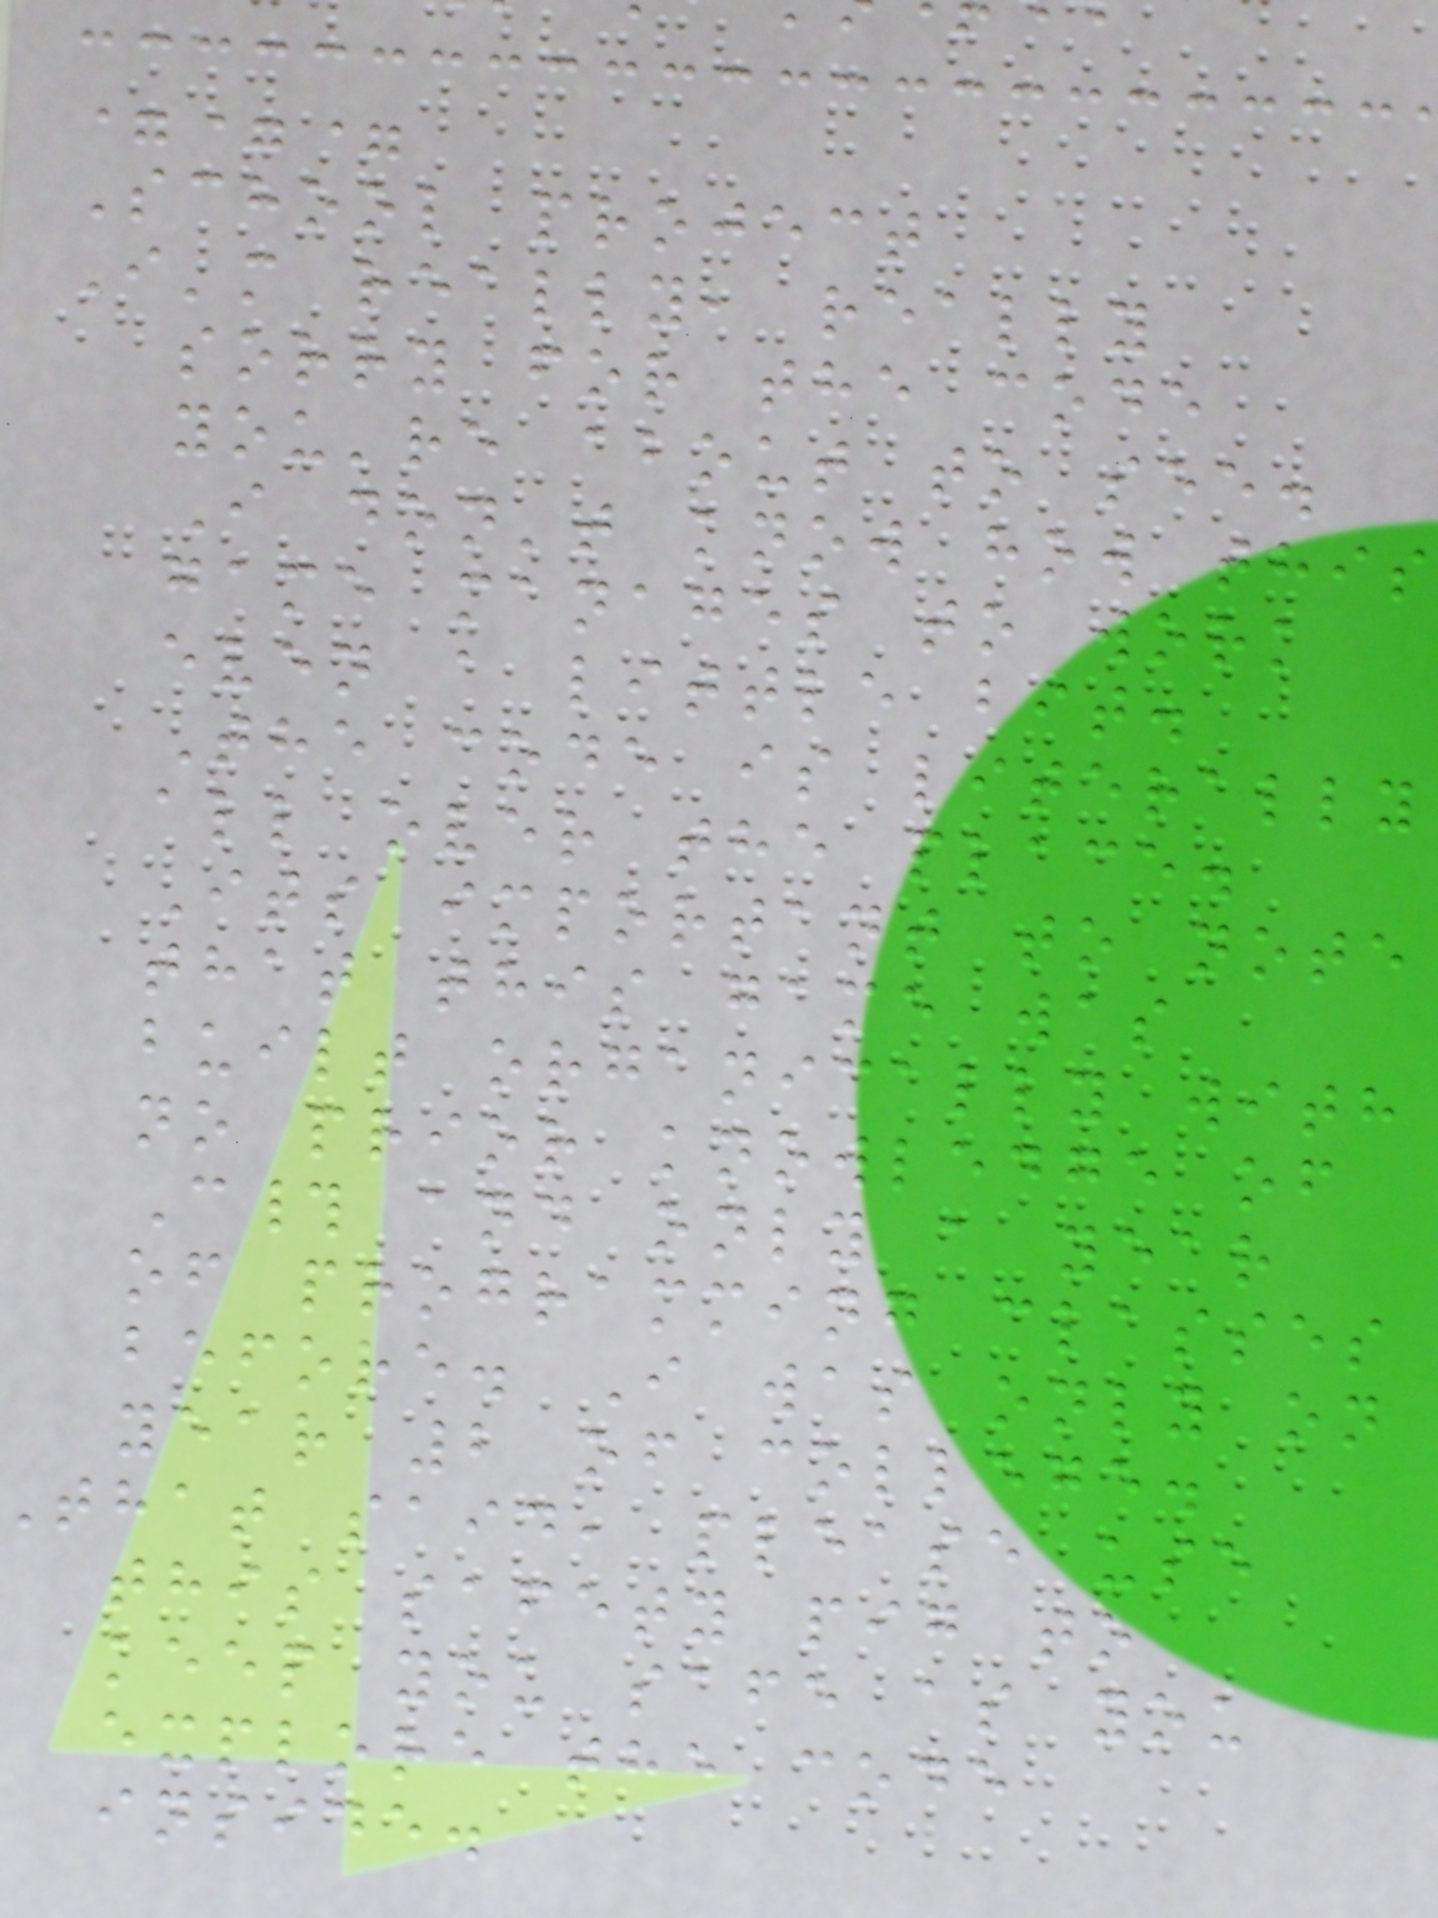===
School project
I'm really, really
sorry for the code
you're about to see.
I don't know how this
game manages to work
even a little bit.
The code is literally
all over the place.
Its important to note
that this game was
built organically with
no prior knowledge of
C# and only a year
of programming classes
before. I was only on
year 2 of college.
that said, please use
this safety pig to
keep you safe as you
explore the code
inside.
